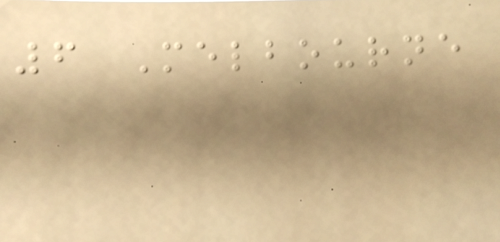6 Melbourne
